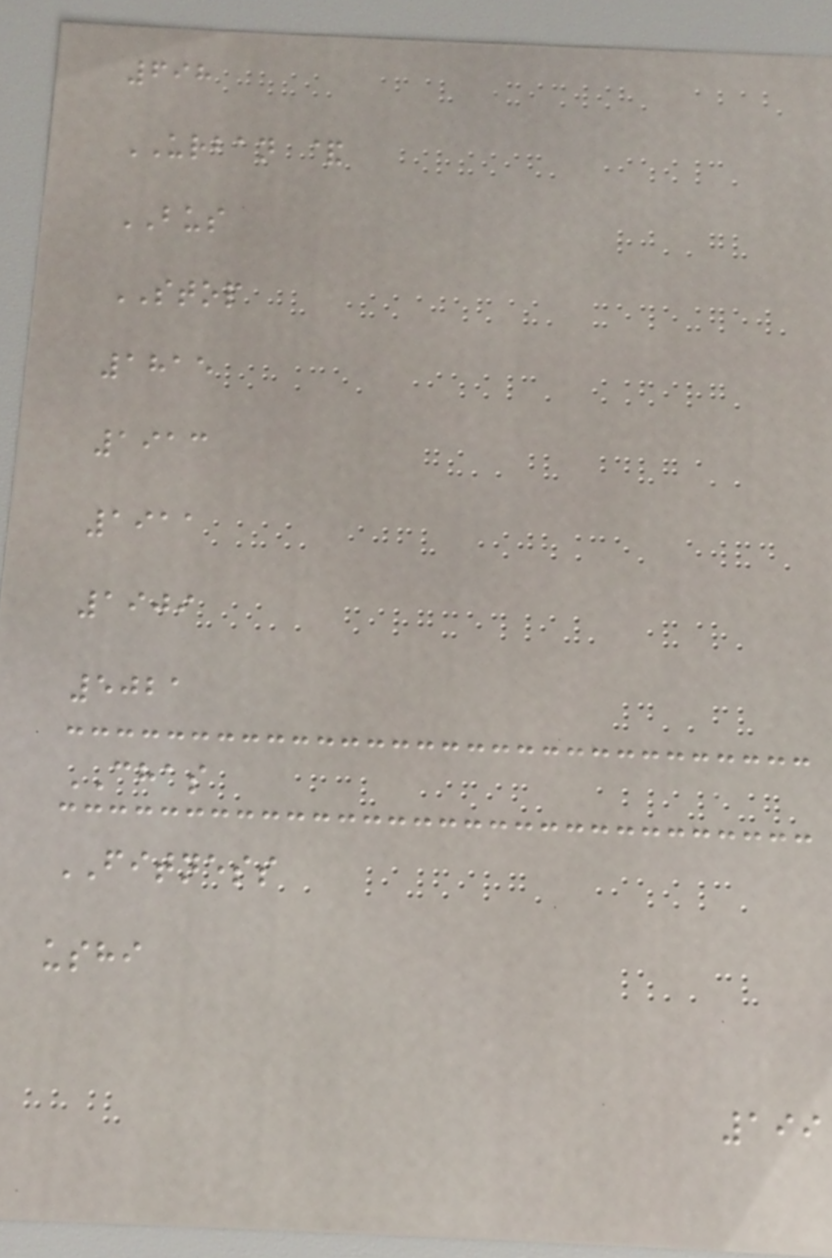698
URBAN &
BUS
STOP
1815
1913
1911
1909
5021
CHAS
FITNESS
ushi
199
